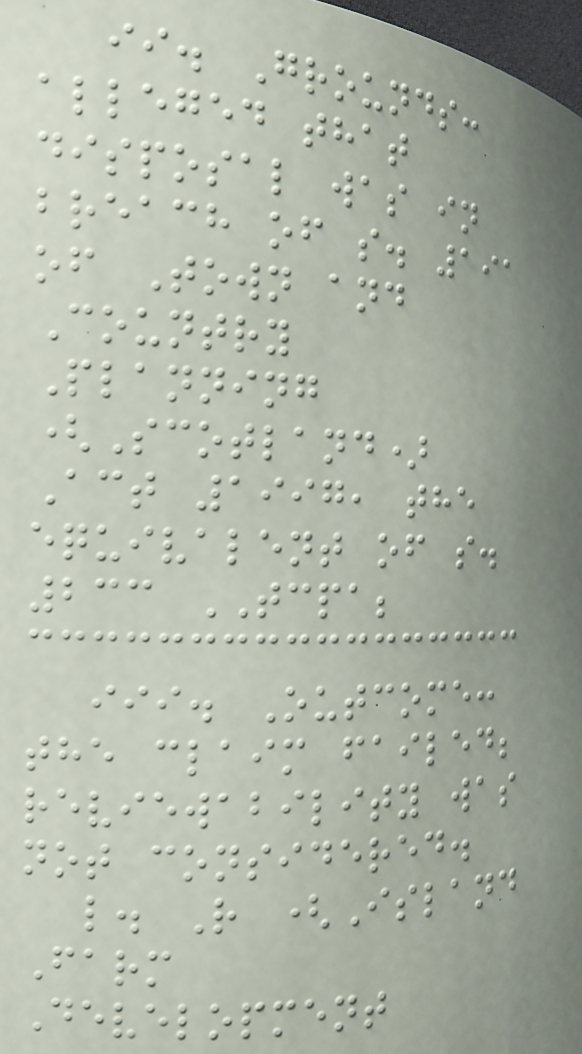ii. Grounds:
alleged that
disposal was in
breach of s. 191
of Town and
Country
Planning
(Scotland)
Act 1997, the
equivalent of s.
233 TCPA;
iii. Outcome:
the claim failed;
reviewability was
not considered.
l. R (Island
Farm
Development
